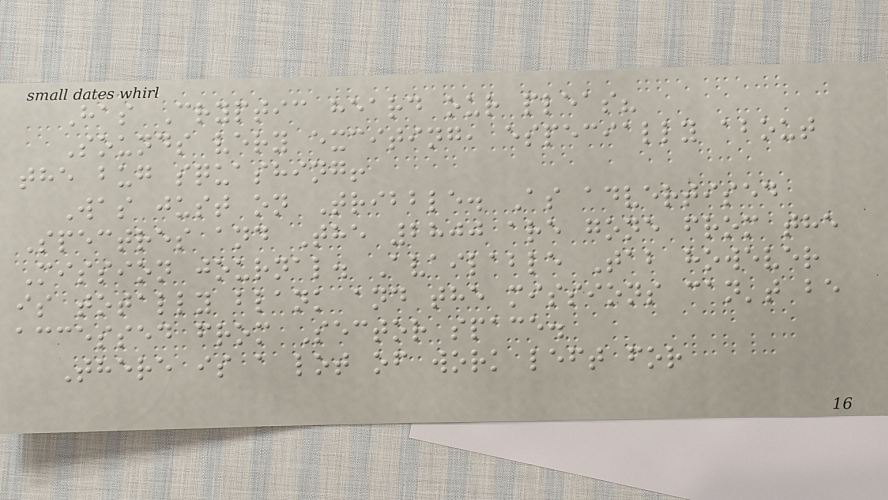Has Cryptic heard our pleas?
Sounds very exciting, especially about
the bug squashing!
Was just on Tribble. As advertised
Spectres and The 2800 are gone from the
Mission journal. Available Tab however
is totally blank and the missions can't be
accessed from Sector space.
There is a lot of work left for
